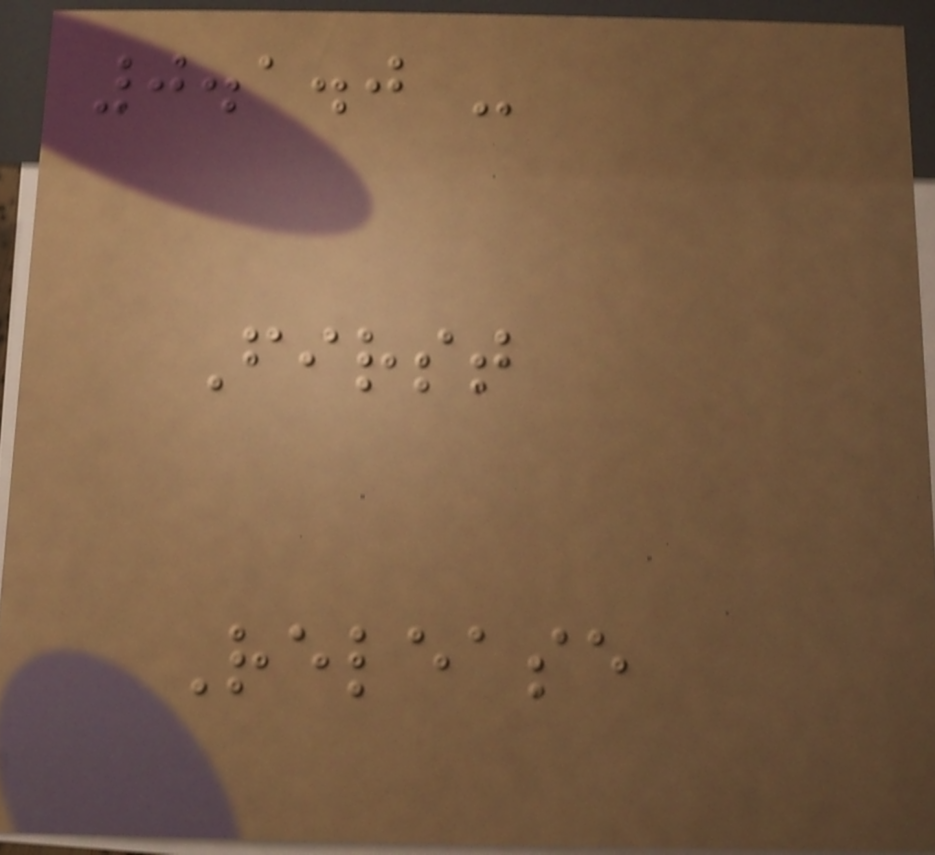0.1.0 -
First
Release
